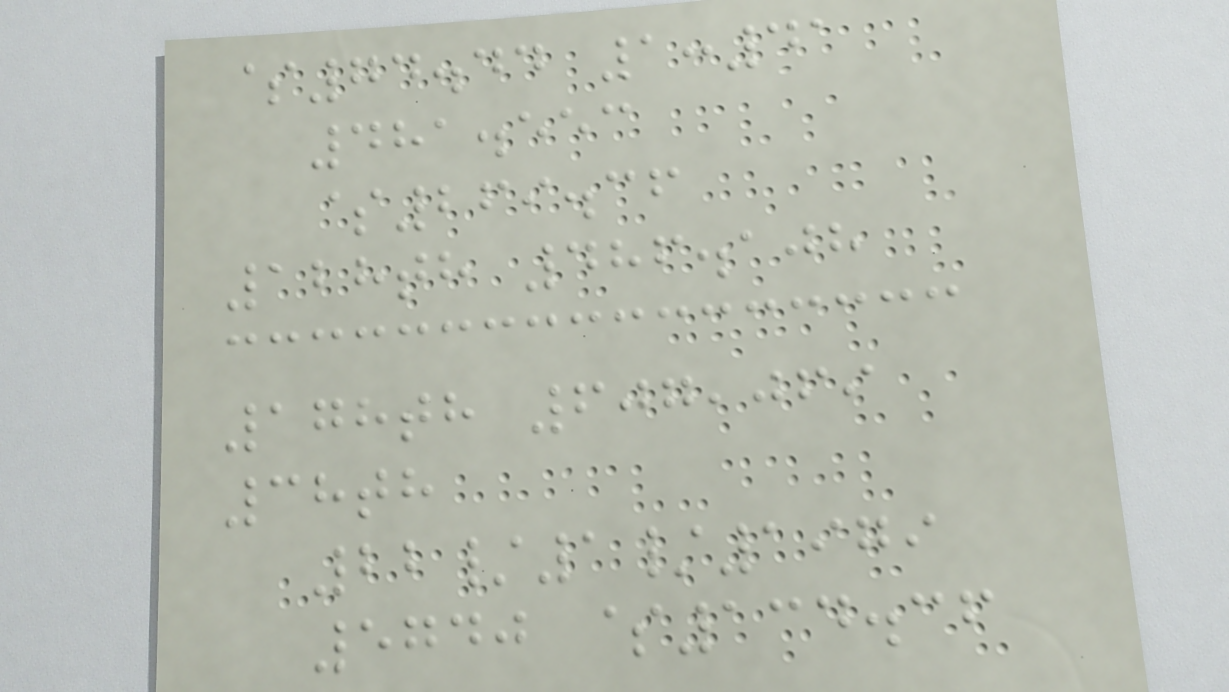$74.44 1:41
481.553
$269.36
128th 486.108
178th 607,069
38th
22/1/1979
5740 $134.36
